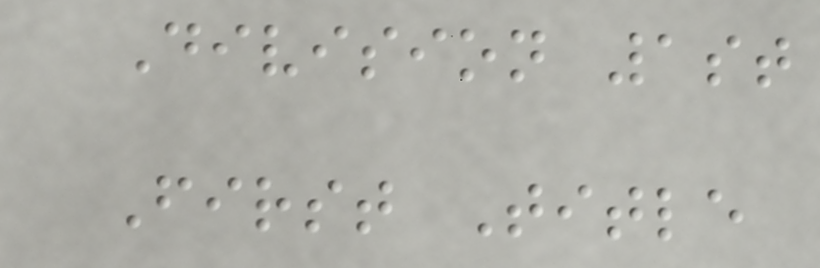Division 1st
First Title
